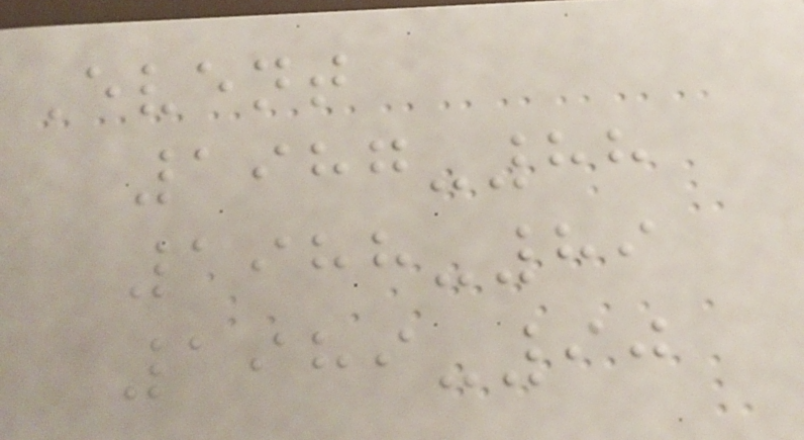Event
1987-88
1988-89
1989-90
